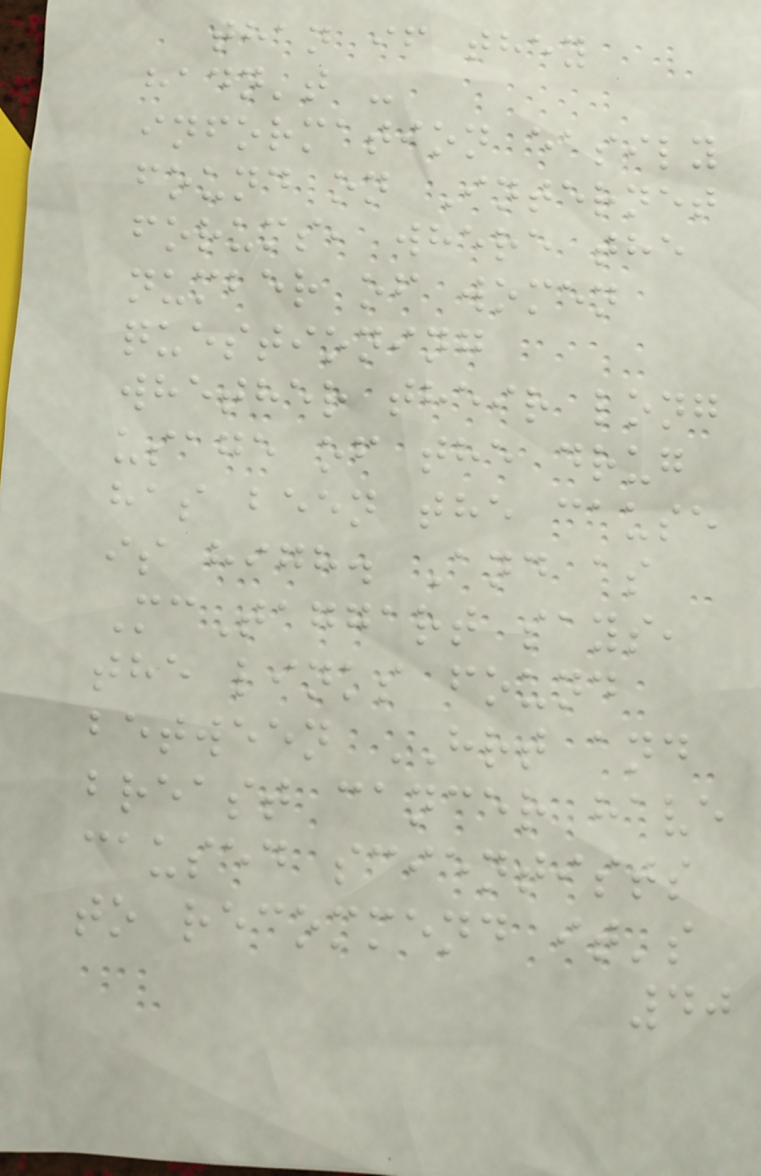than if they
hadn't -
information easily
found on Internet
forums, where the
number of women
questioning
whether their long
usage of the drug
has been the cause
is high. And as
McTaggart says,
the links found
between HRT and
breast cancer have
caused scientists
to recommend it's
40
